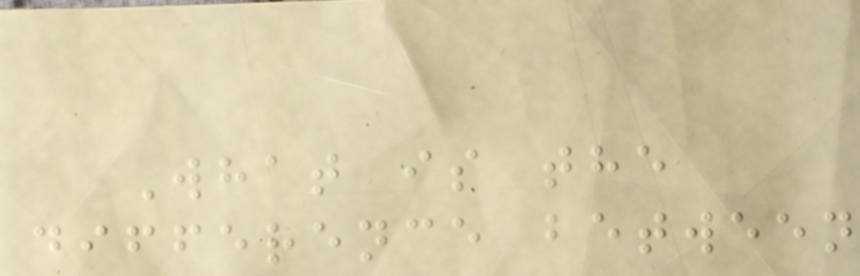What is the
difference between
